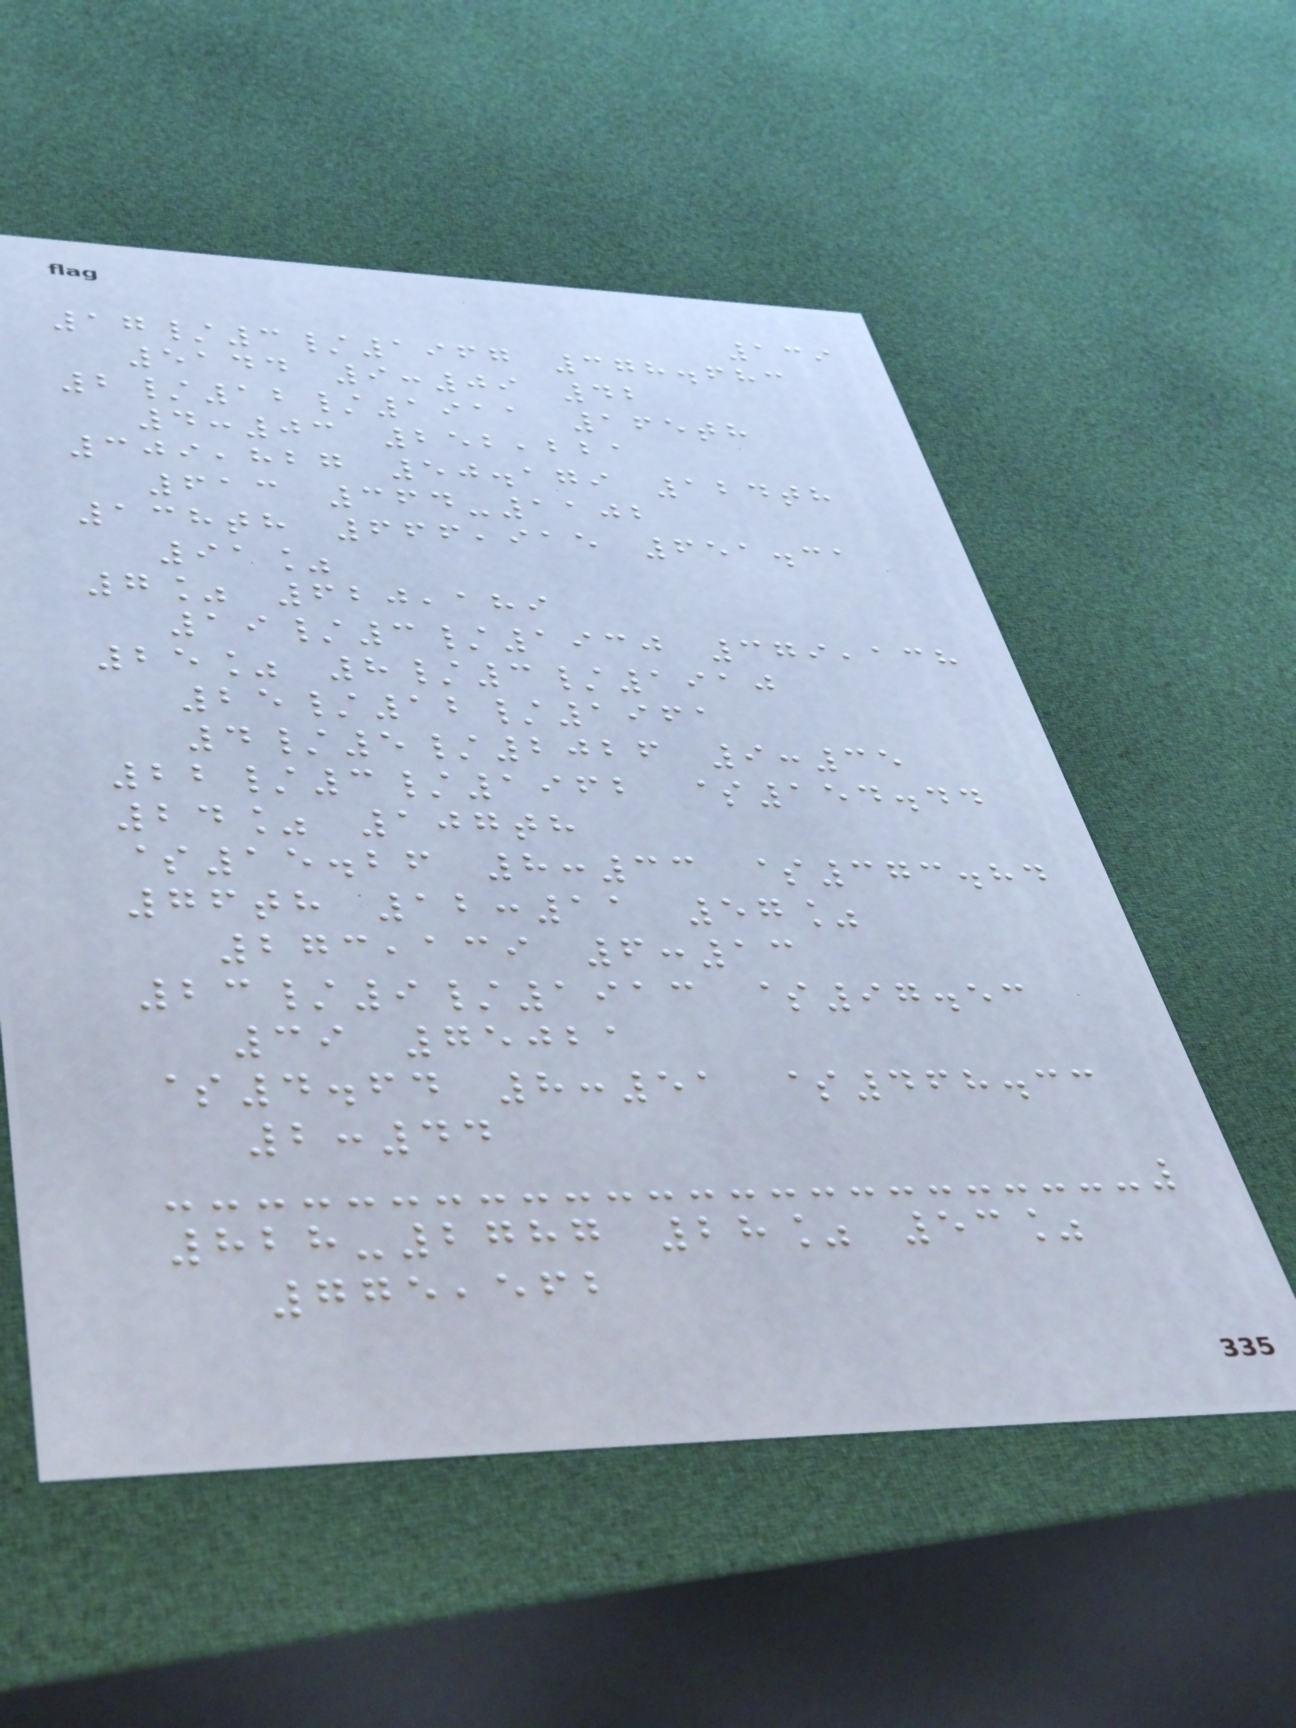139
17/3/1967 378.683
5144 9:09 42
2/12/1911 165th
4:03 252,221
309,827 50.179 124th
613 364-1102
138th 666,915 651.31
91%
7% 620,189
19/3/1930 379,138
25% 8/3/1910
25/12/1961
4/5/2026 9:35
22/3/1962 $154.44
24% 107th
$15.26 8:33 $373.84
76th 12:11 57%
273,139 6:13
23/9/1913 $97.53
39 75021
$4.64 8:51 $468.33
2:44
828-2787 28% 53%
775,562
